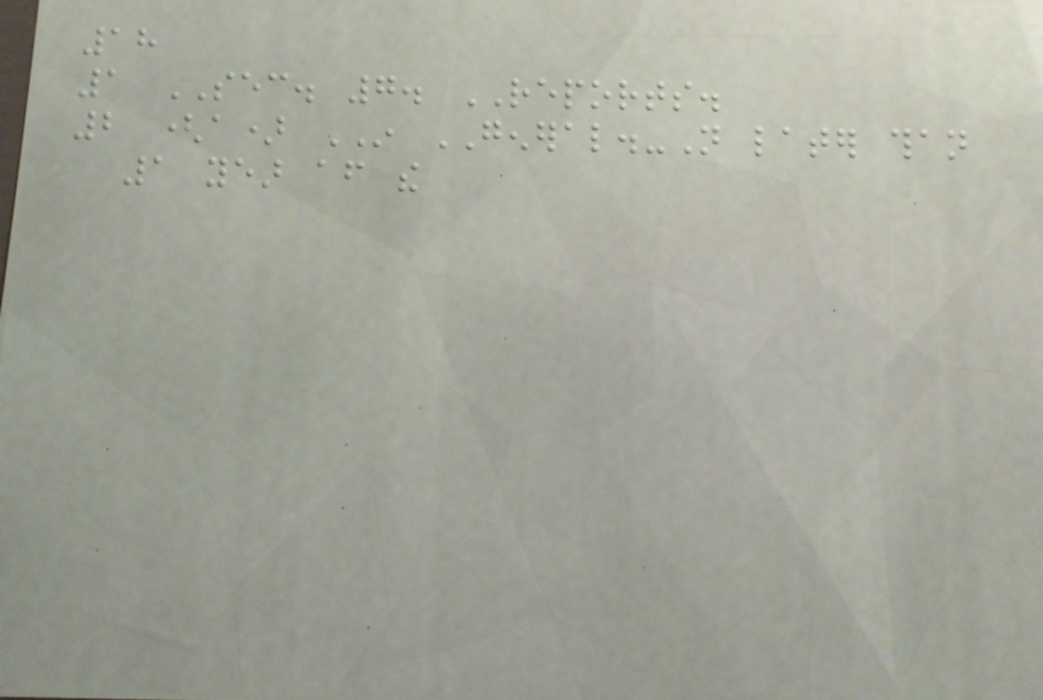18
1 SEC. 7. REPORTS.
2 (a) IN GENERAL.-Not later than
1 year after the
